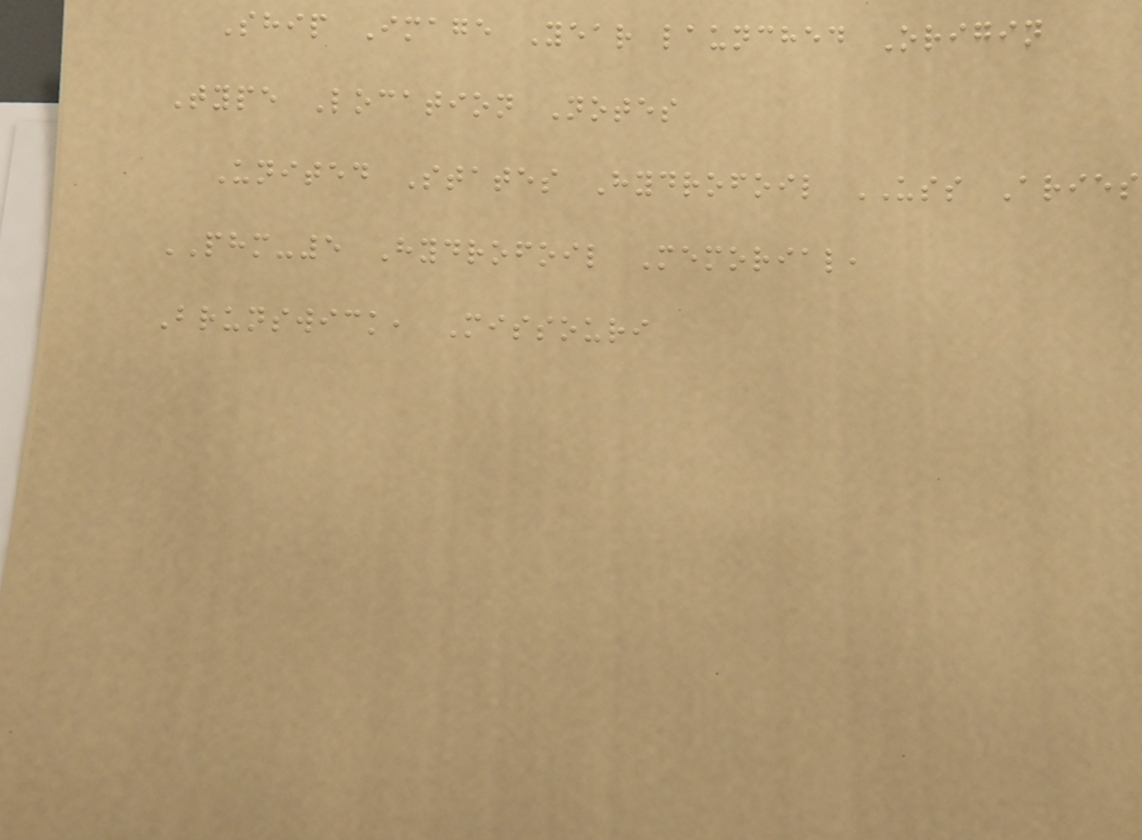Ship Image Year launched Origin
Type Location Notes
United States Hydrofoil USS Aries
PHM-5 Hydrofoil Memorial,
Brunswick, Missouri
